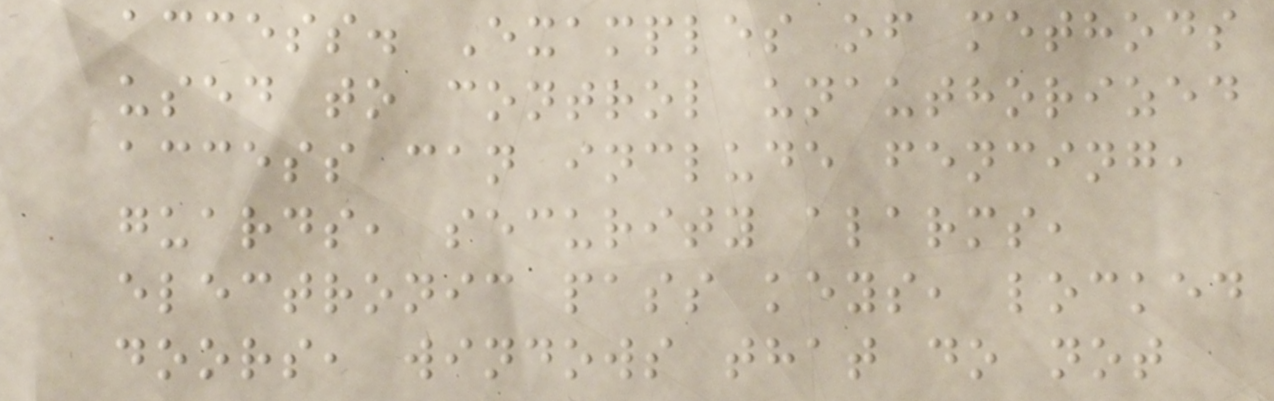access. Examples of methods
used to control unauthorized
access can include fencing,
guards, security alarms,
electronic pass keys, locked
doors, windows that do not
